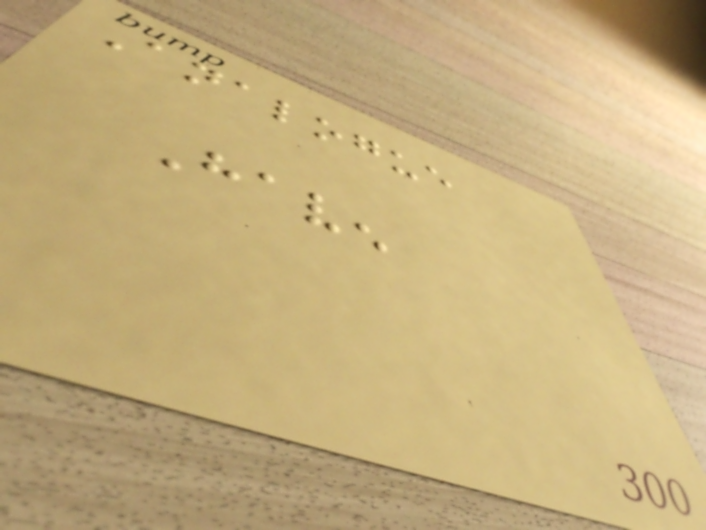Analogue
Haven
